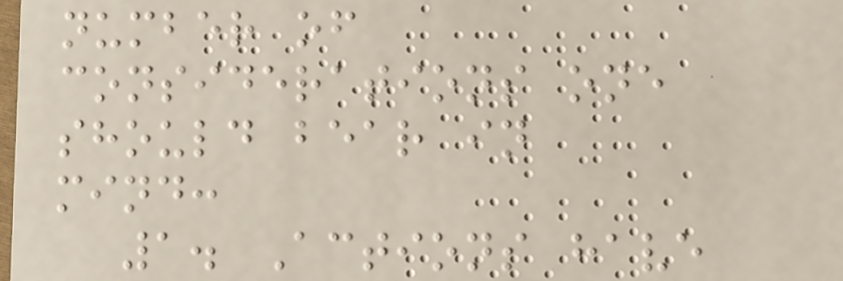number of
considerations one
should bear in
mind:
1. Actions have
